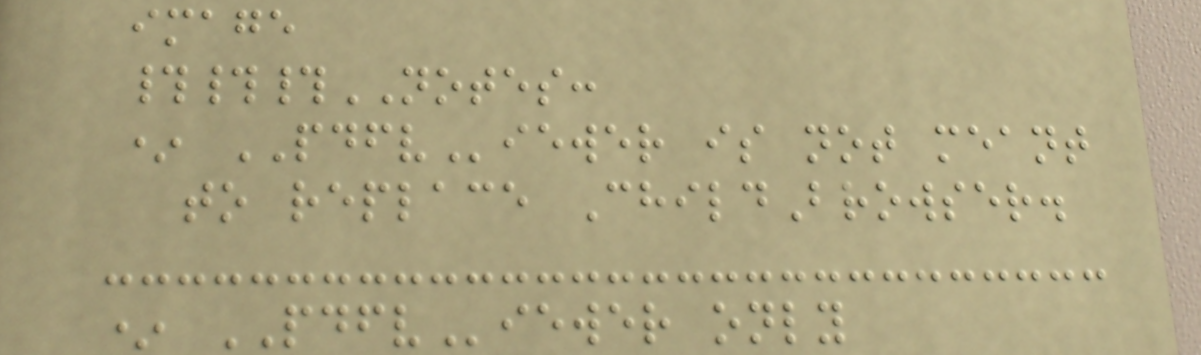image
###NOTES:
* PDFViewer is not meant
to replace ChildBrowser.
* PDFViewer only
